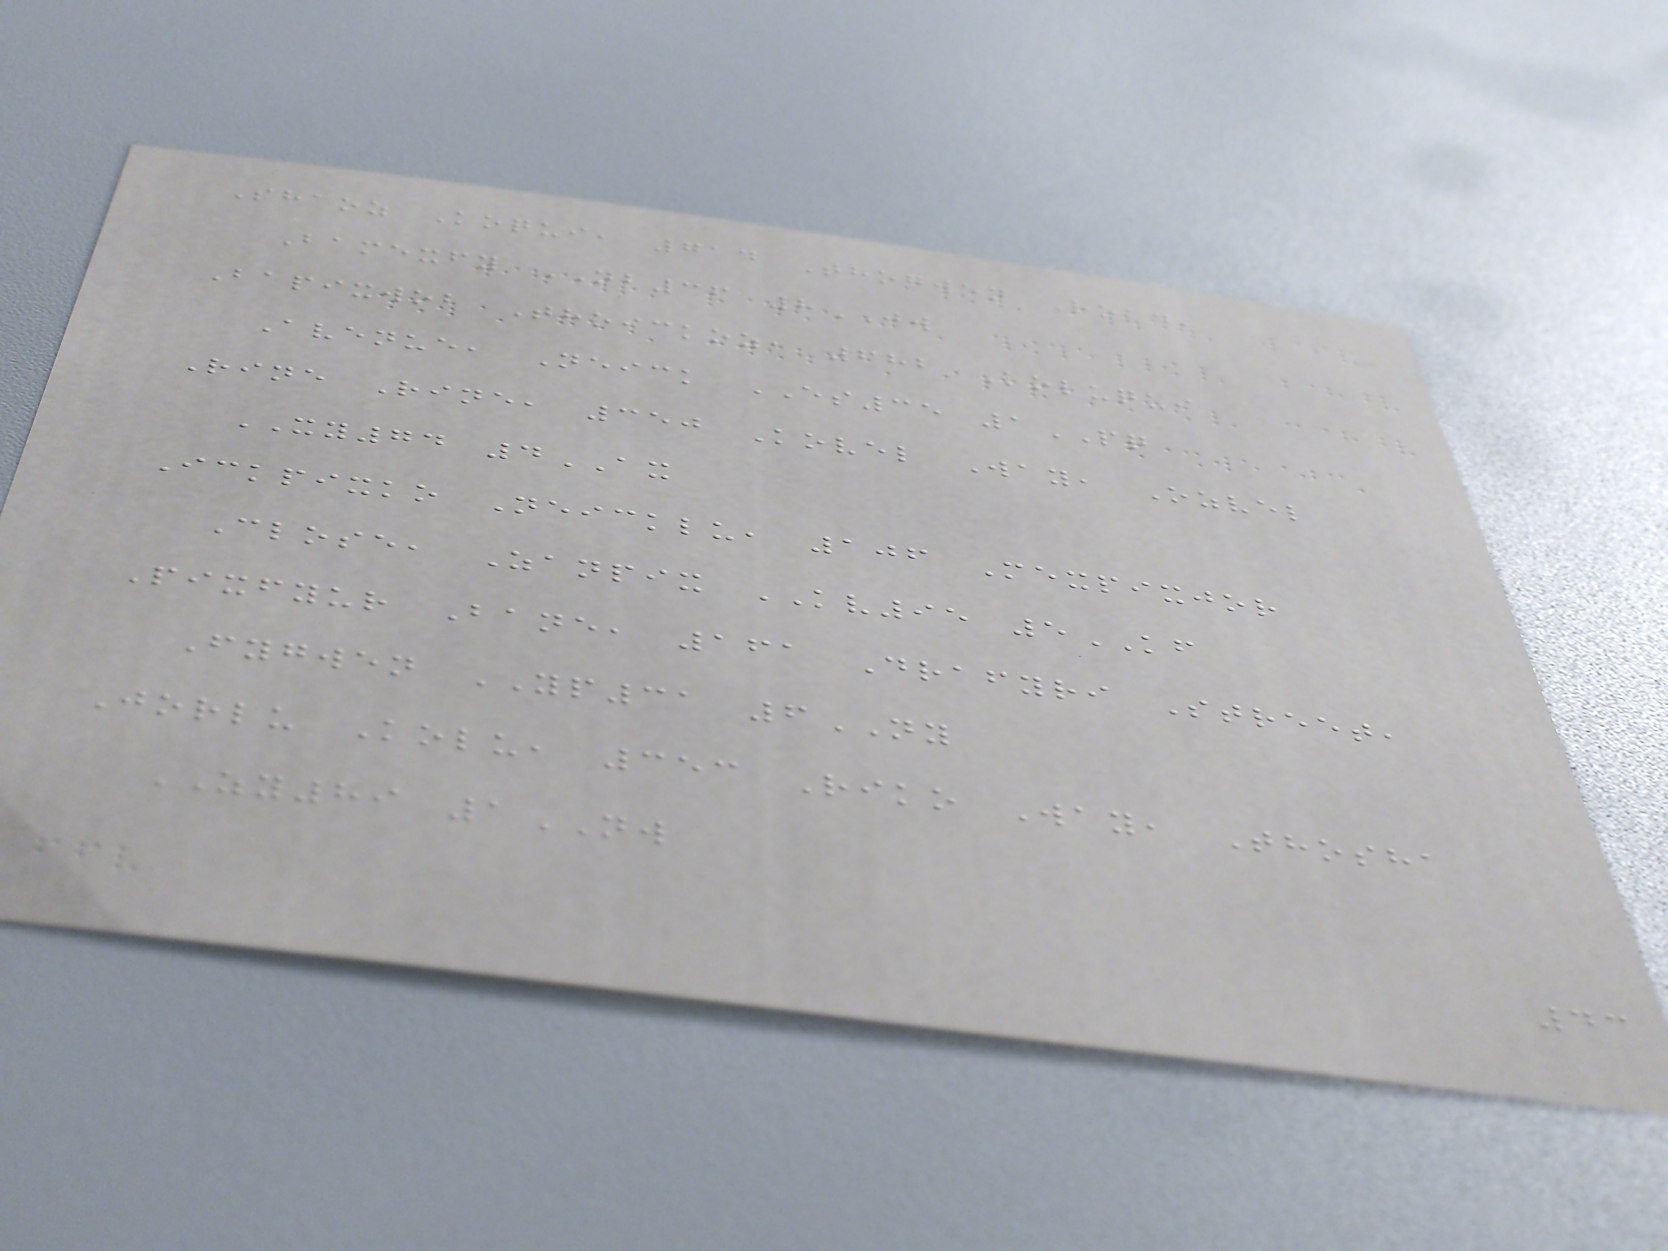Shaoz Koqui, 714 Thogwen Road,
Bamexfy NB36 8JW
Bapixwob Thoickoz, 682 Koluqui
Avenue, Neick ES35 1PQ
Rine Rine, 350 Kovel Way, Ozvel
XY74 4AX
Ickpixko Neicklu, 106 Mexpixjor
Close, Zanpix KV95 5KF
Pixfyur Bane, 161 Drafyri Street,
Fygwen YP31 6NY
Jorlu Kolu, 353 Riko Way, Thosha
ZY89 1NW
43
